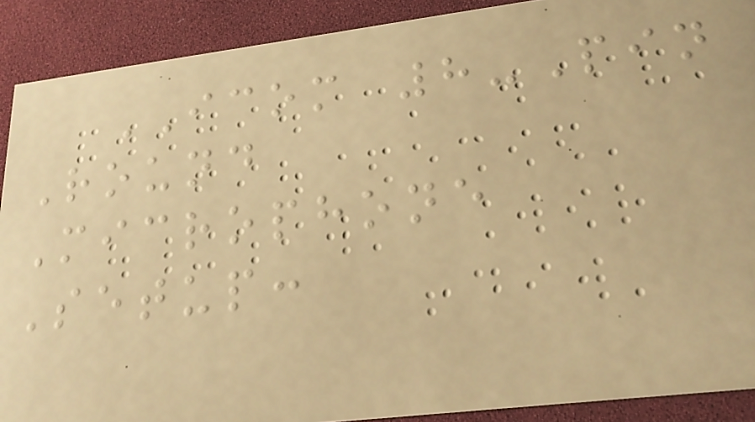ICOM 8-Pin
Round
Microphone
Setup:
